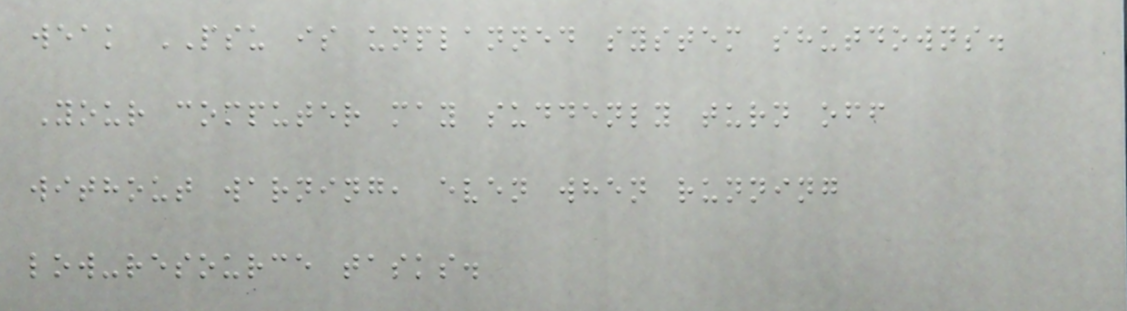weak PSU is unplanned system shutdowns.
Your computer may suddenly turn off
without warning, even when running
low-resource tasks.
